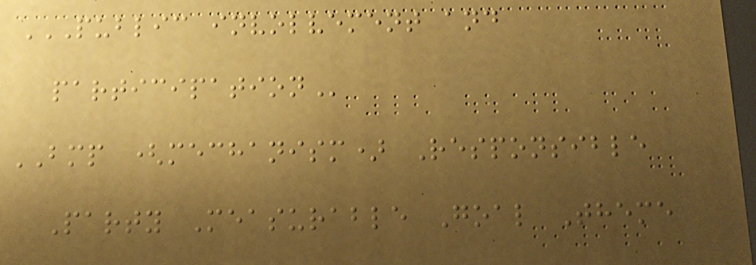PUBLIC INVOLVEMENT AND
PARTICIPATION
BMP (mechanism) Responsible
Party Measurable Goal Theme
